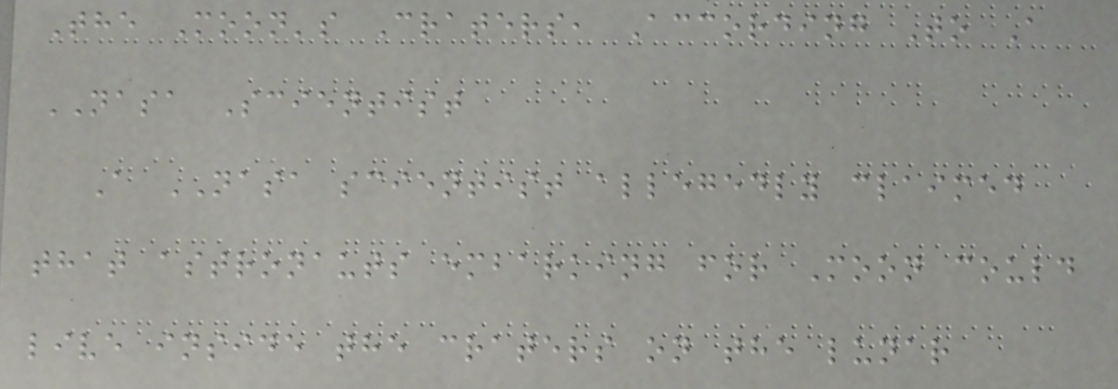The Moon's Craters, According To A
NASA Scientist
A NASA scientist allegedly claimed
that astronauts embarking for Moon could
live inside the craters on the lunar
